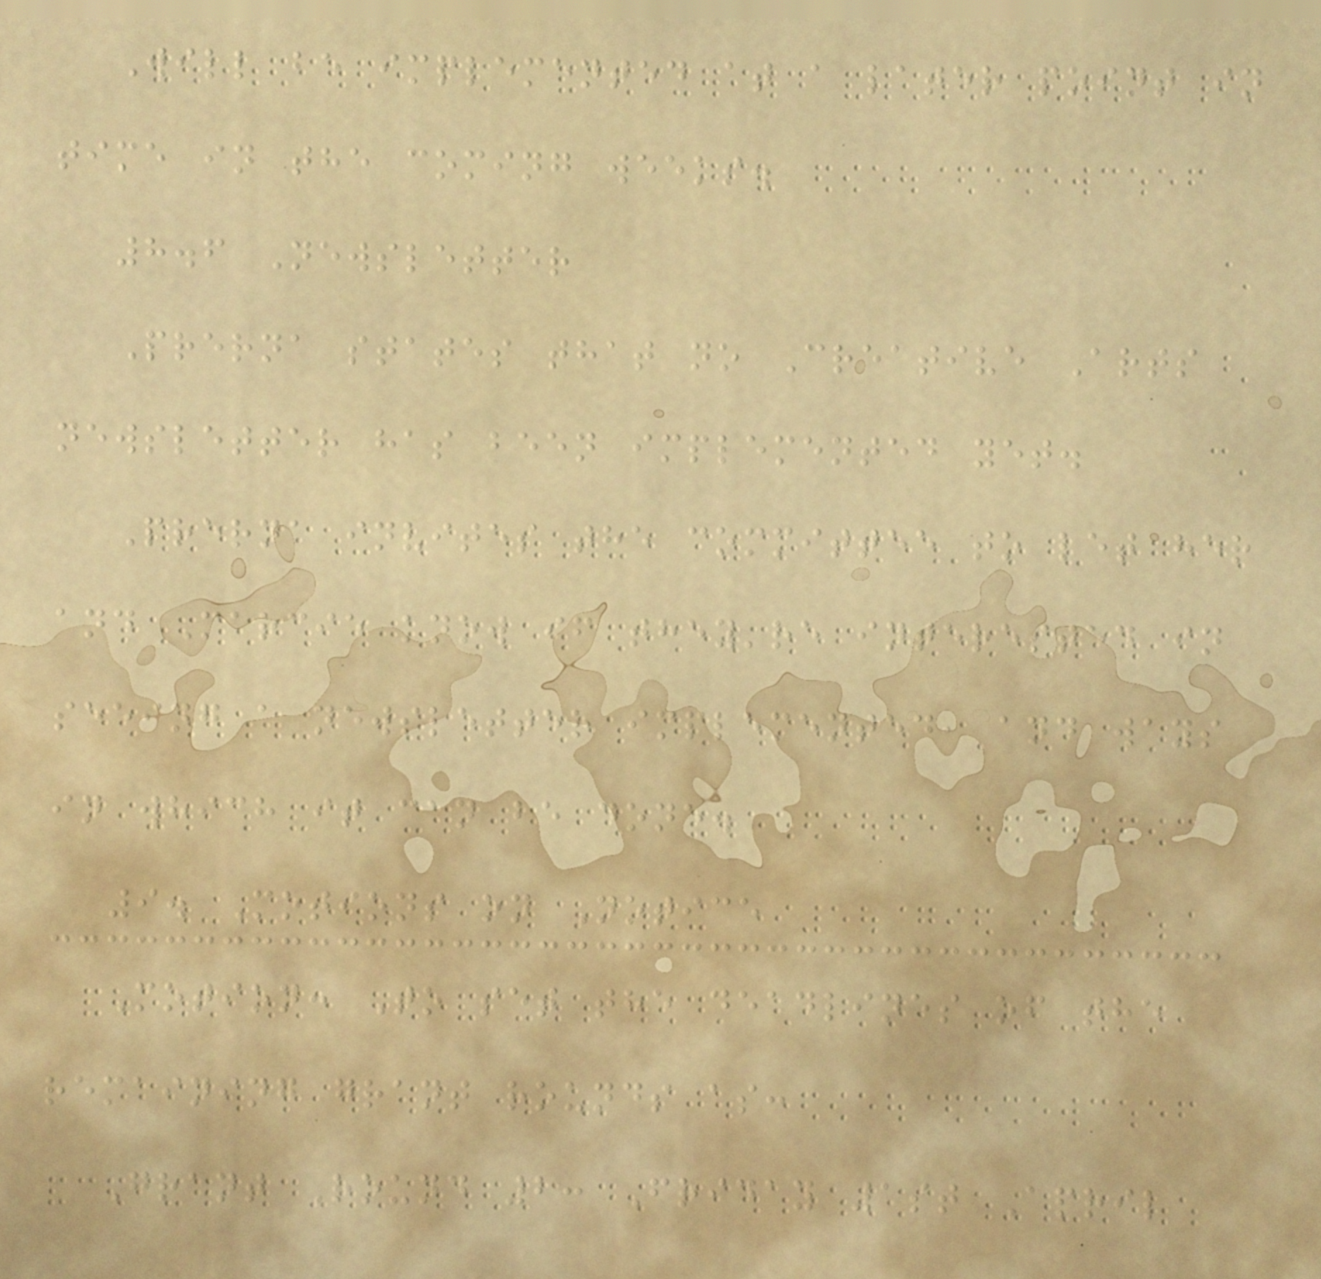Will be implemented at a later point in
time in the coming weeks.
8.6 Newsletter
Prerna states that no Creative Arts
newsletter has been implemented yet.
Prerna invites the committee to let her
and Marcie know if they're interested in
seeing a newsletter implemented, and ways
in which it can be done.
9. Motions on Notice
Motion: To set the deadlines of the
remaining grant rounds as:
Grant Round 2: Friday 1st April
